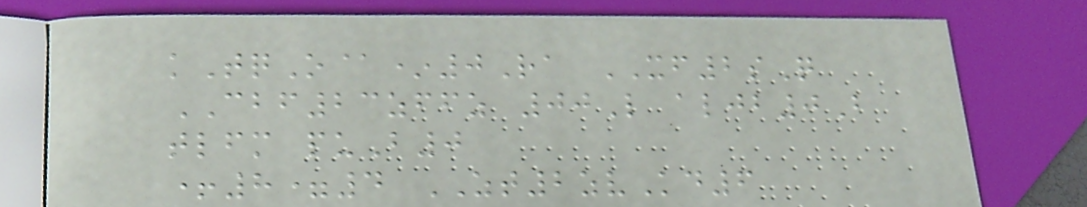kTqO@*0Ra XF2sQ
CBF23zffz 00L aljb0B
tlfm puB0
+8=4 ZT2zvKd6
